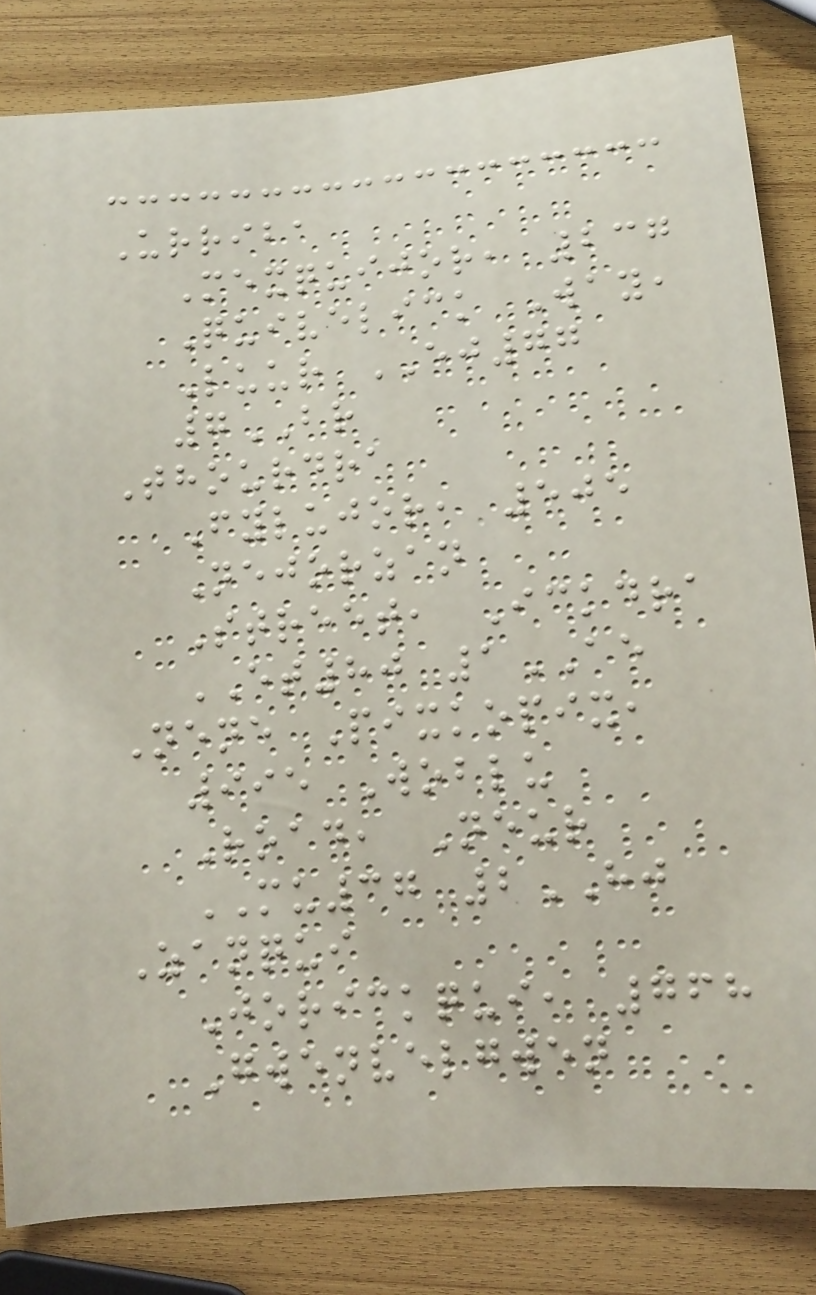Urriba
Mexquijor, 237
Quivelick Way,
Luur EJ77
7BR
Thourdra
Fylujor, 505
Nejorzan
Street, Ickdra
ET80 1AE
Nene Pixkopix,
995 Woblu
Road, Neur
MU37 2HJ
Zanqui
Jorickqui, 768
Gwenvelgwen
